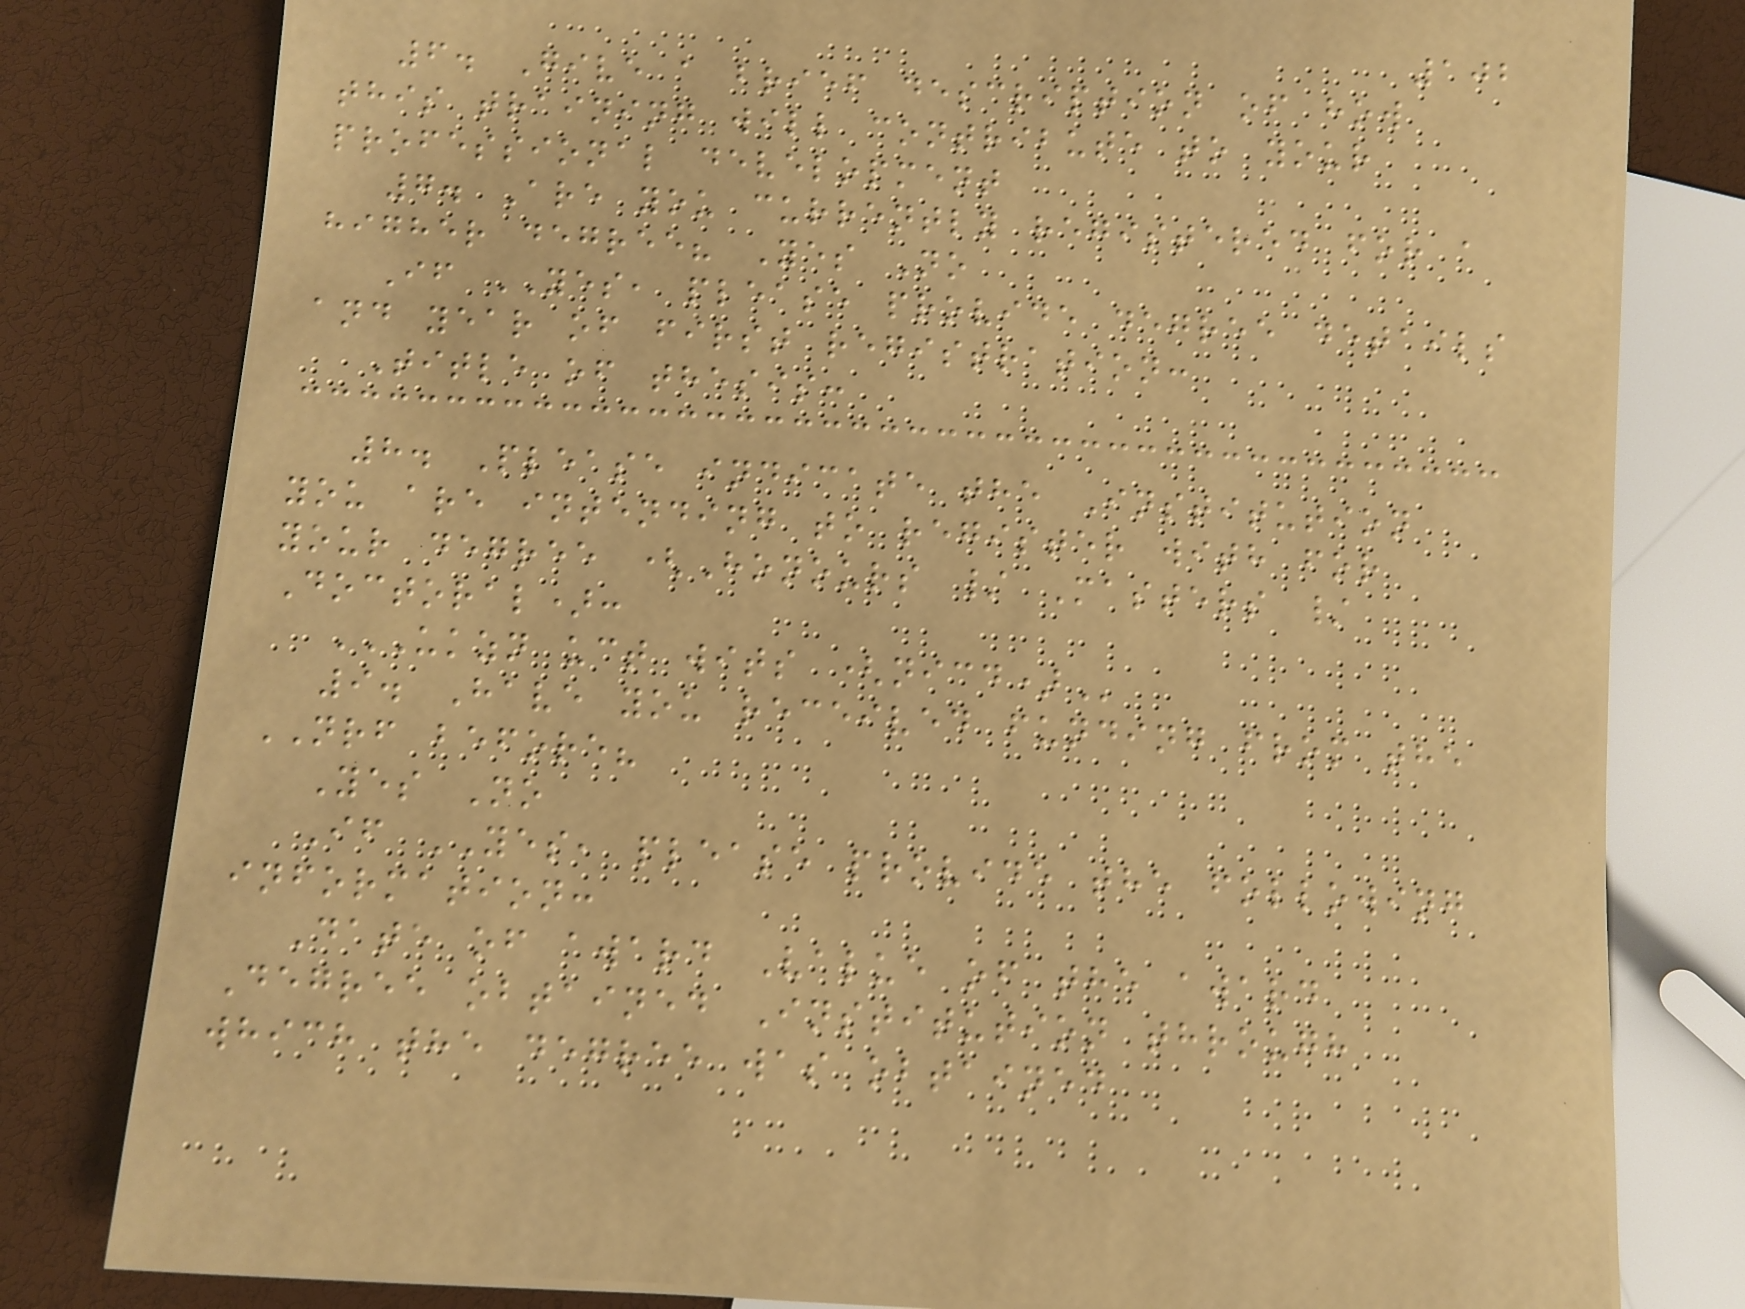102
6. Give a brief description of how
this training will contribute to your
professional development
7. Are you currently registered for a
higher degree? Yes No
If YES, please provide degree details
and year of first registration:
Title of thesis:
8. Please indicate the Institution
you are intending to register with for
your degree (Honours / Masters /
Doctoral):
UKZN UCT WITS (NICD)
9. Have you received funding from the
NRF before?
Yes No
If YES, please provide the following
information:
Date of award Value of the award
Degree obtained Institution through
which the degree was obtained
